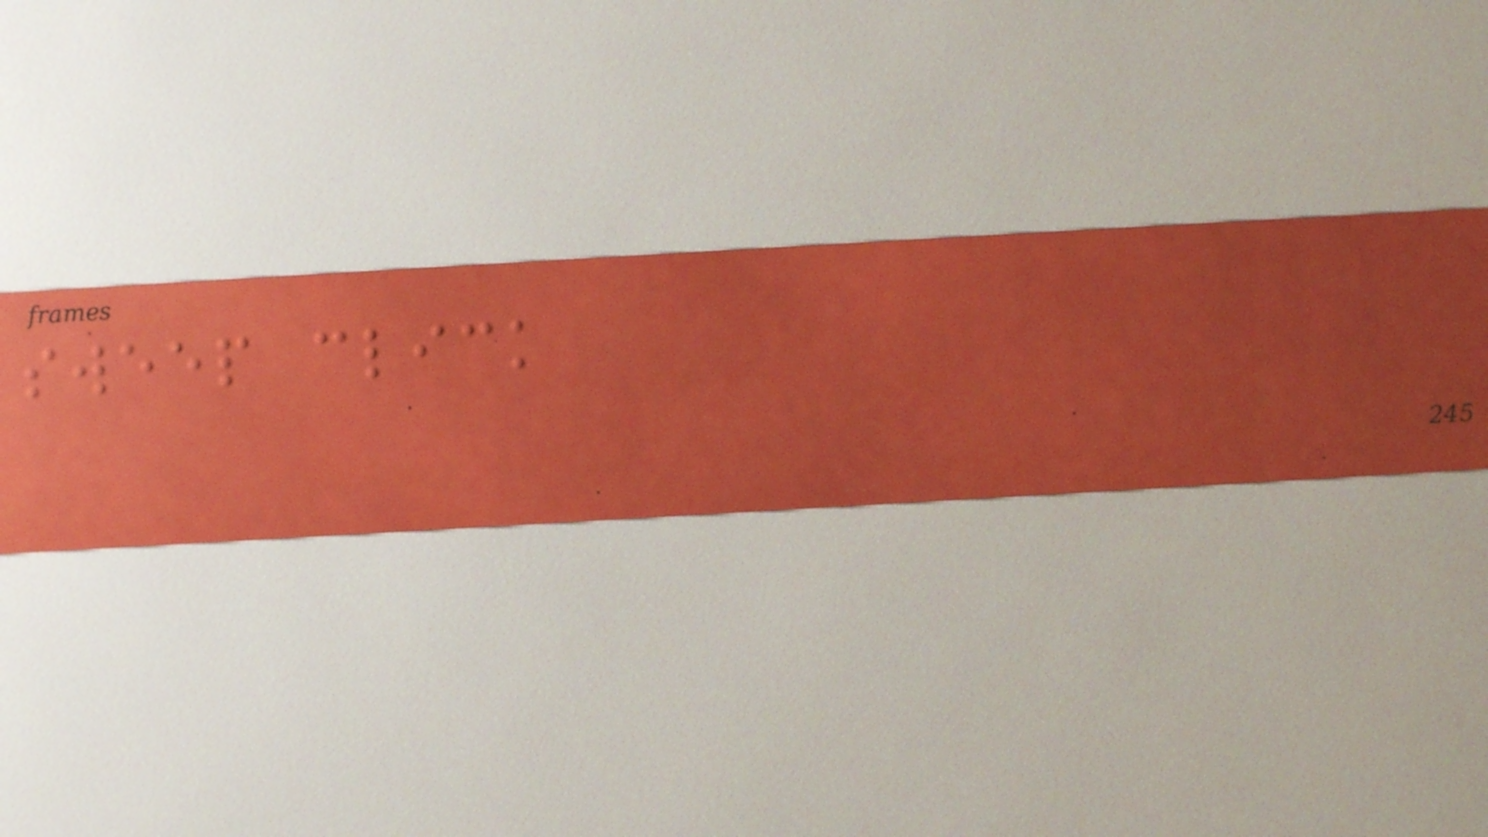sweep click
